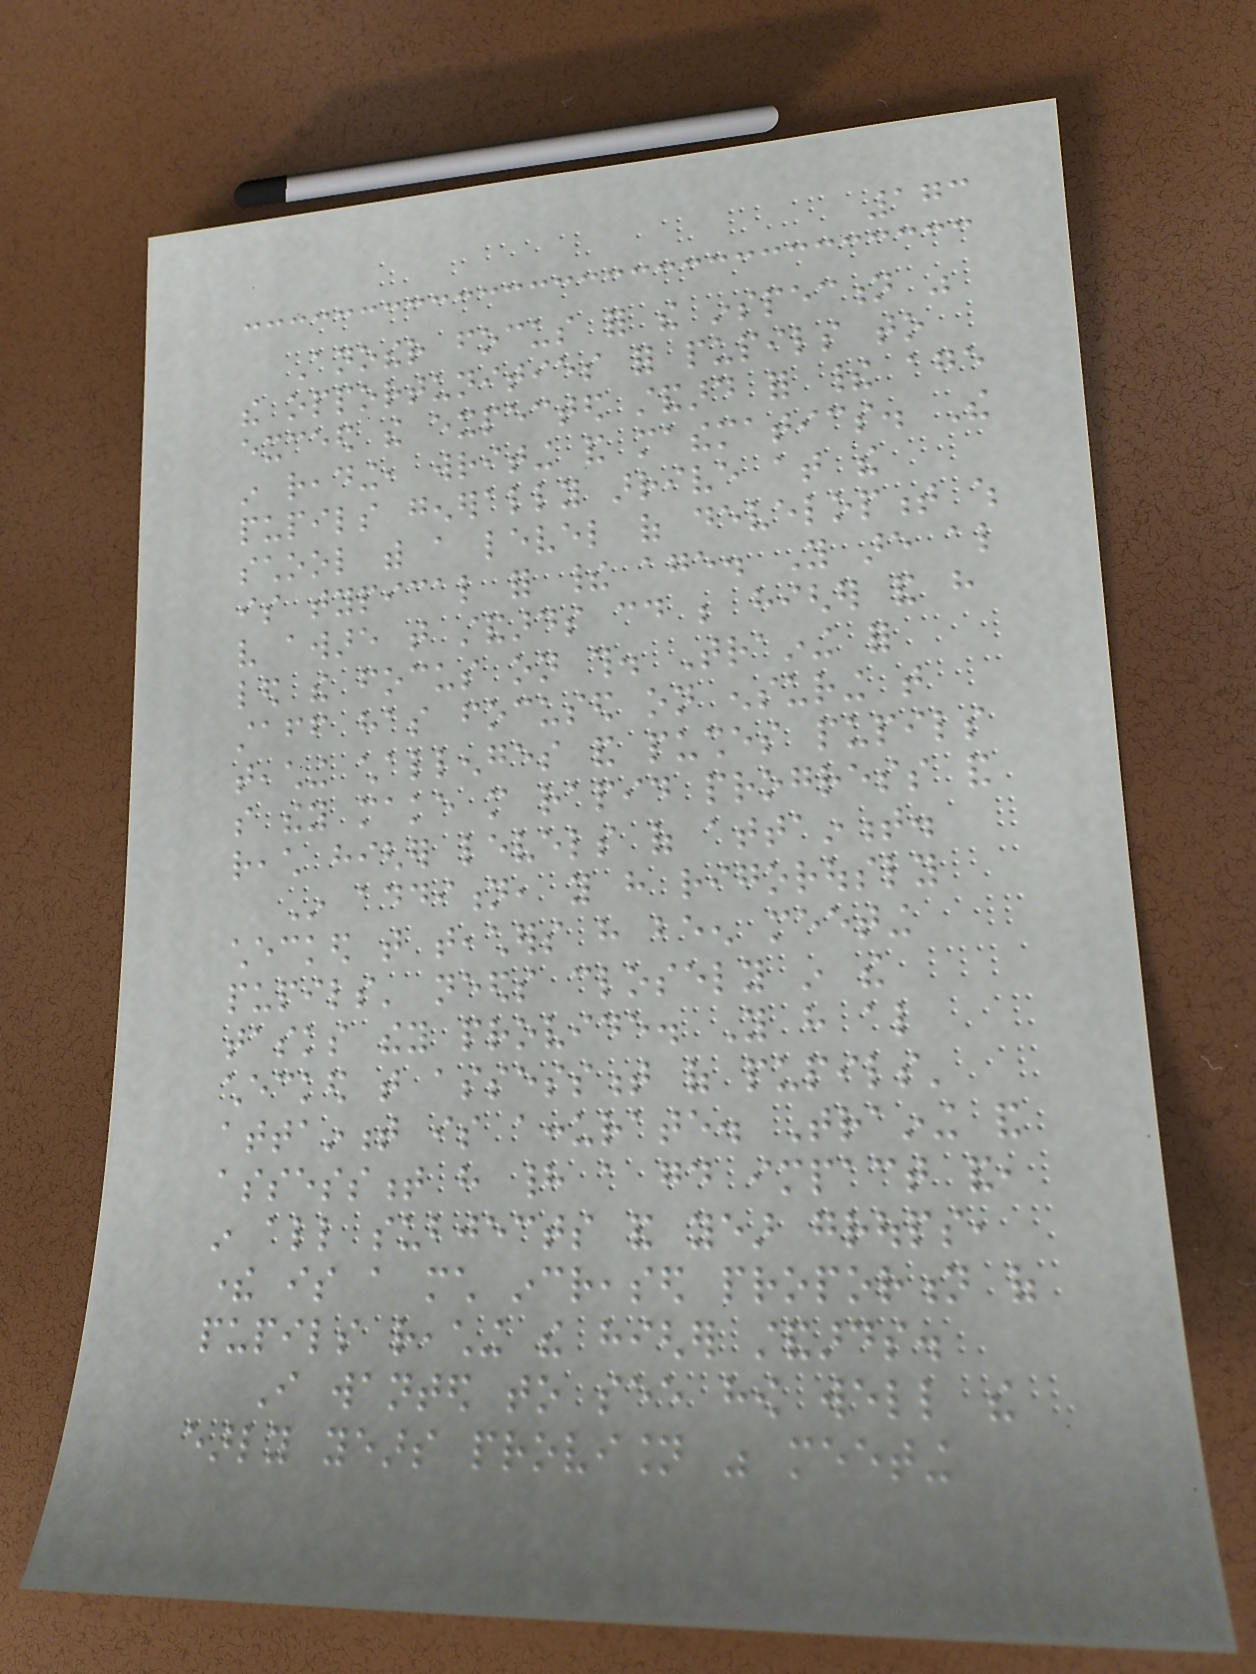173
Another focus for the inspection was
the opportunities for pupils to
exceed the expected standard for their age
in reading, writing and mathematics. The
pupils generally arrive at the
school with a level of development which
is typical for their age. You are also
very aware that standards could be higher and have
led the focus on this. Training for
staff has focused on ensuring that
teaching challenges and pushes pupils
so they make more rapid progress and
reach higher levels of attainment.
In addition, you have rigorously
checked that teachers have been meeting
pupils' needs closely in the
tasks they provide. You have also
checked that assessment of pupils'
attainment is accurate. Training and
assessment have had a good impact and,
in all subjects and year groups,
there is a much increased proportion of
pupils reaching the higher standards.
I wanted to see how well the
early years provision was meeting
